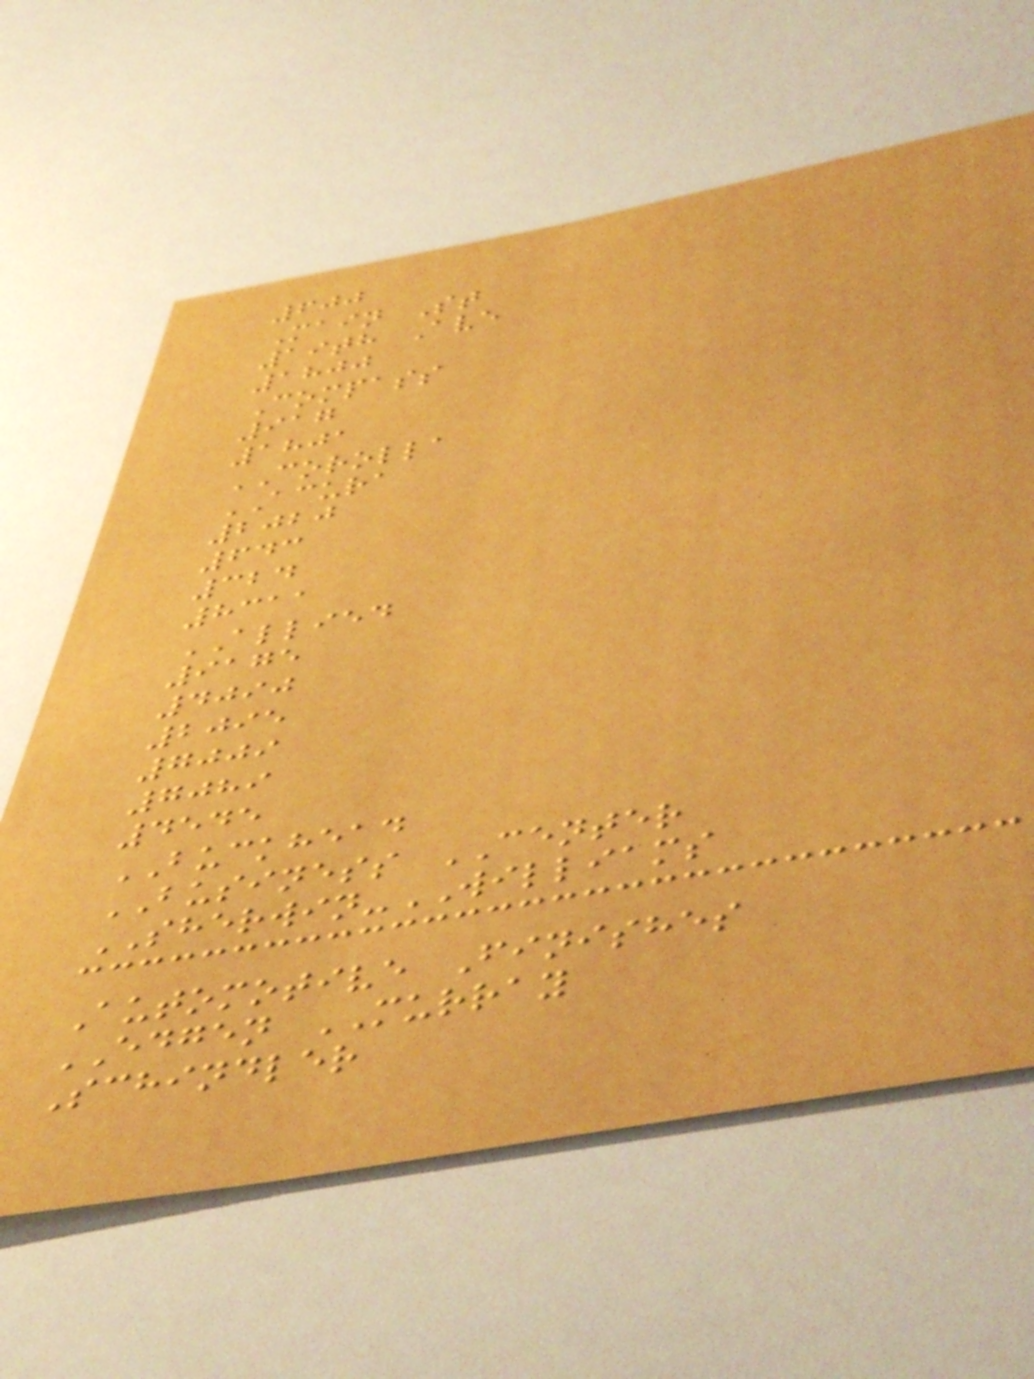600
Main St
19th Ave
1800
Compass
917
1801
COROLLA
ACURA
2020
643
324
8311
ALLIED
9175
4090
2095
7009
7089
4545
BUCKHEAD
BUSINESS CENTER
SHERWIN-WILLIAMS
Automotive Finishes
EDGEN MURRAY
Schindler
